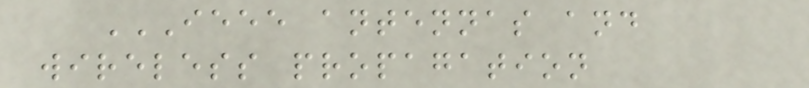IEEE ANTENNAS AND
WIRELESS PROPAGATION
